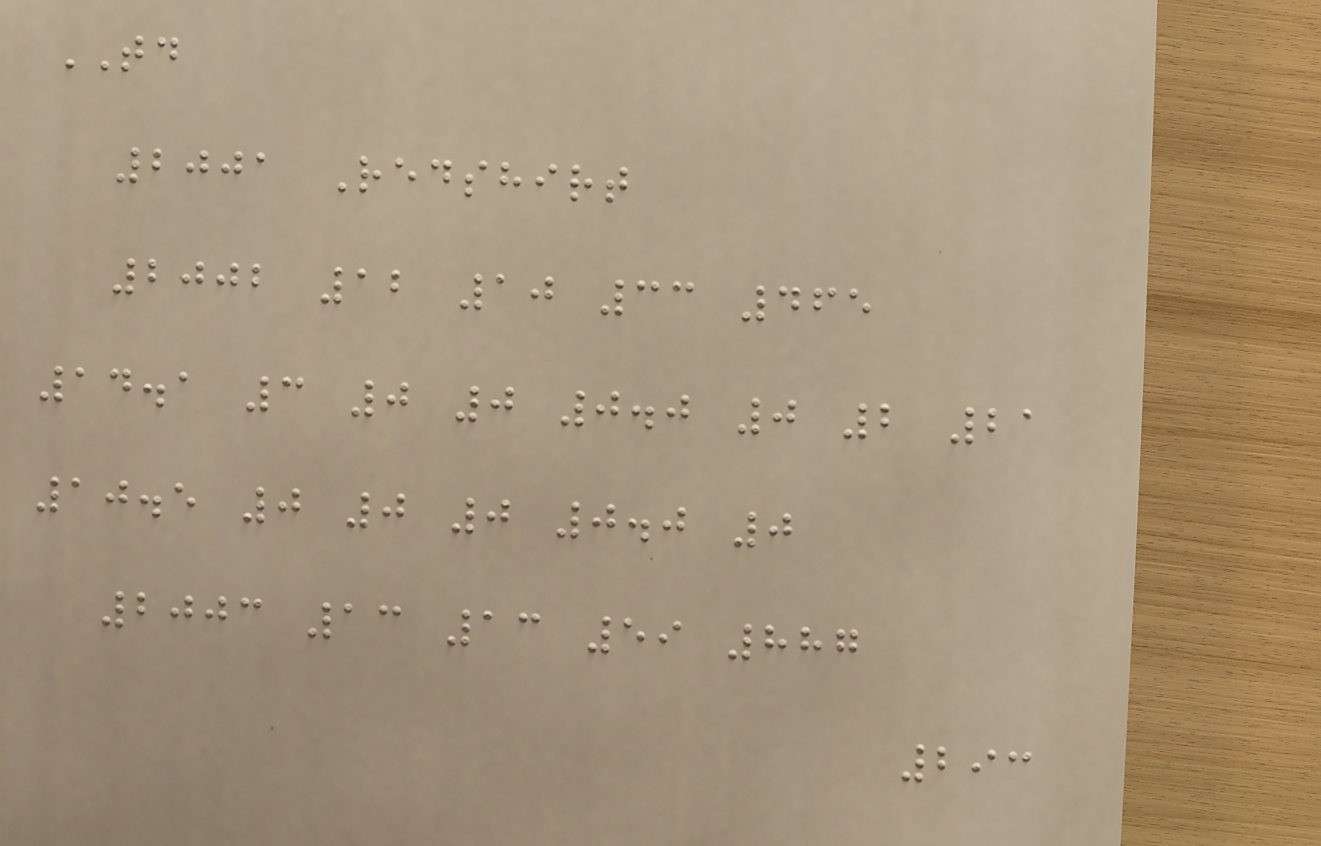TD
2001 Redshirt
2002 12 10 33 465
14.1 3 0 0 0.0 0 2 21
10.5 0 0 0 0.0 0
2003 13 13 59 887
293
